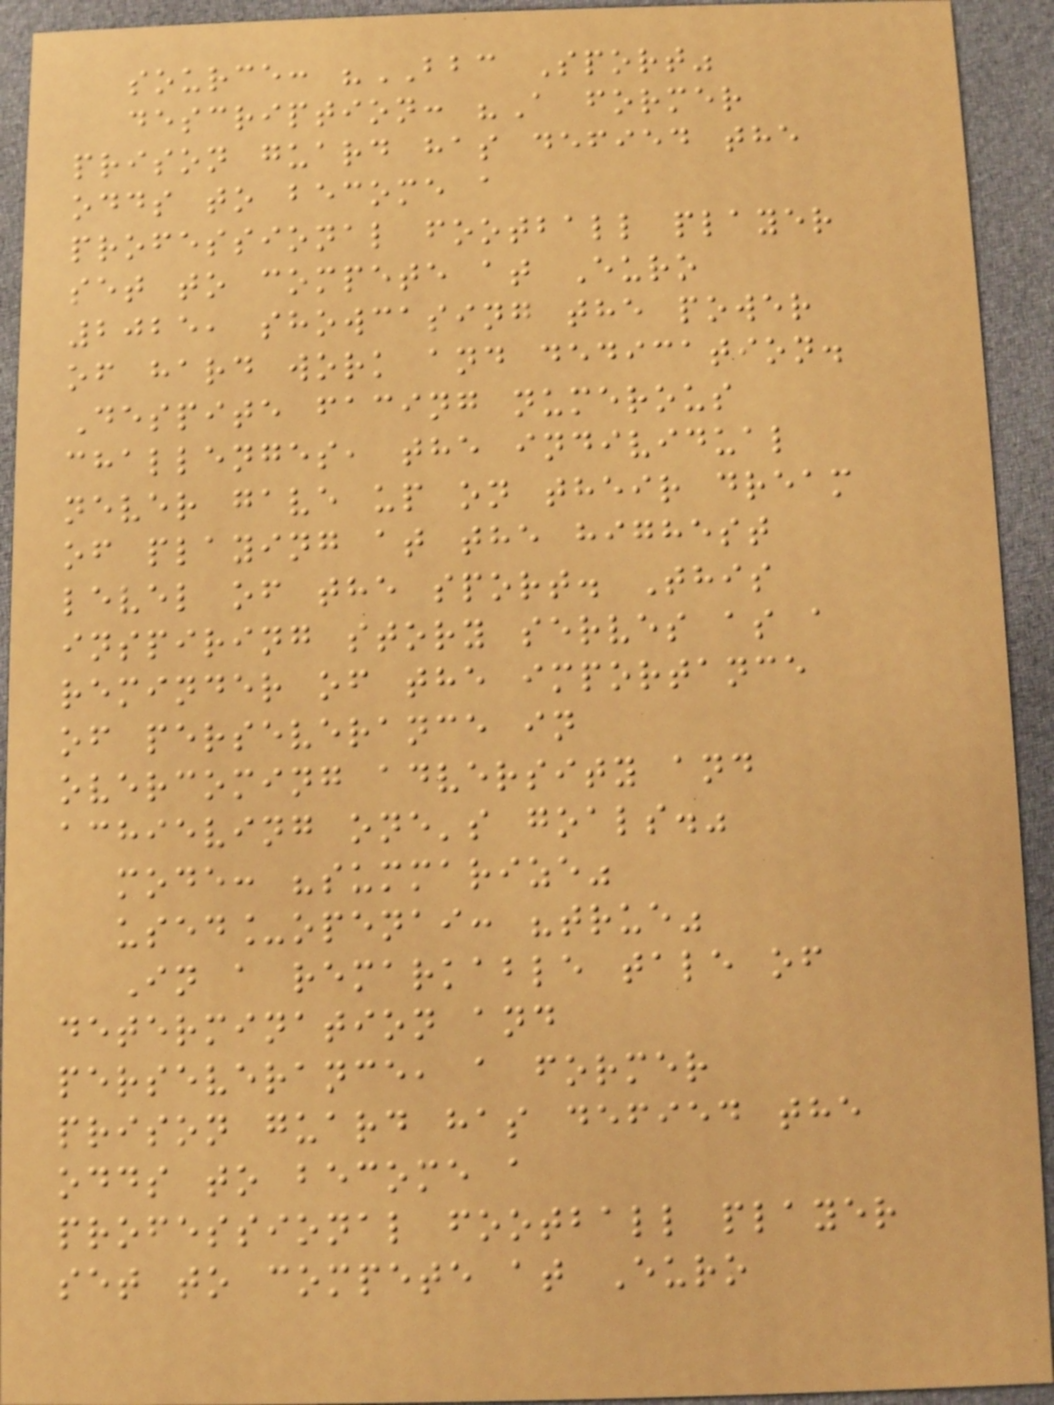source: "BBC Sport"
description: "A former
prison guard has defied the
odds to become a
professional football player
set to compete at Euro
2025, showcasing the power
of hard work and dedication.
Despite facing numerous
challenges, the individual
never gave up on their dream
of playing at the highest
level of the sport. This
inspiring story serves as a
reminder of the importance
of perseverance in
overcoming adversity and
achieving one's goals."
mode: "summarize"
used_openai: "true"
In a remarkable tale of
determination and
perseverance, a former
prison guard has defied the
odds to become a
professional football player
set to compete at Euro
